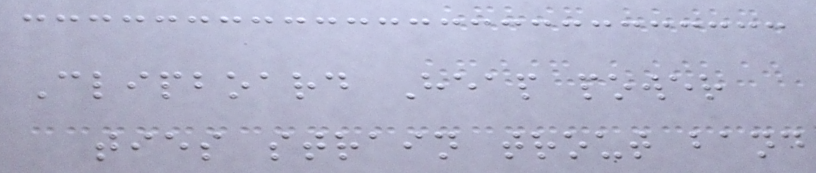Clipboard Heap power
ties strain trout band
